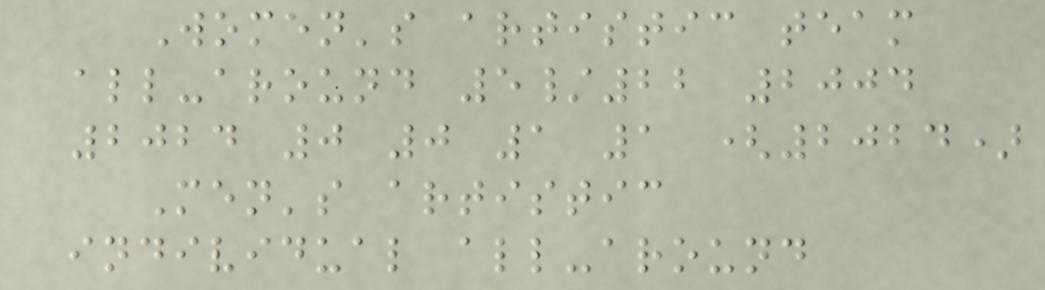Women's artistic team
all-around 5/22 2004
2024 0 0 1 1 (2024)
Men's artistic
individual all-around
